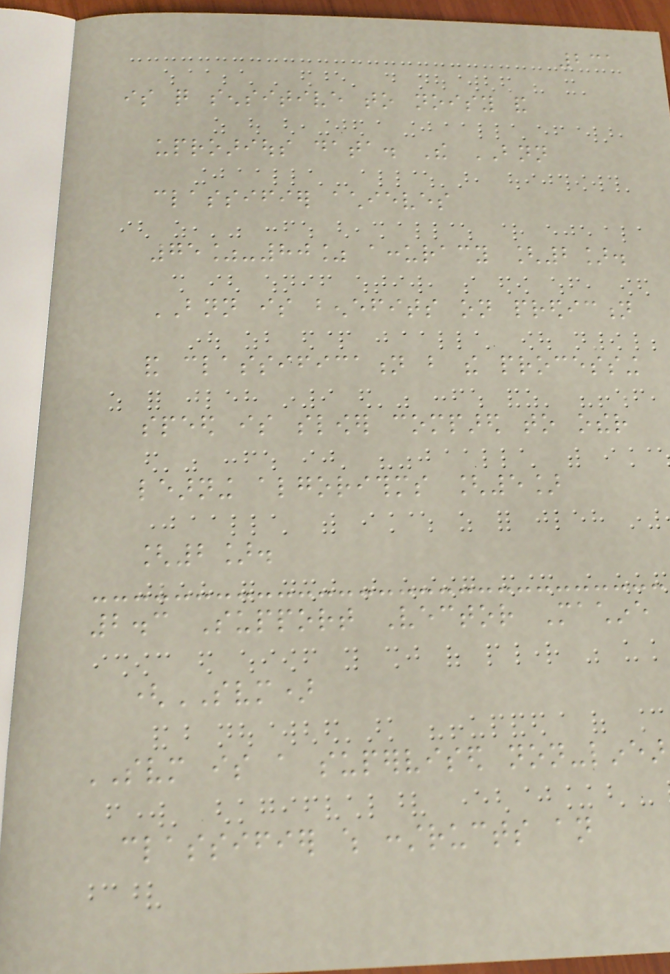231
is quite sensitive to noisy and
uproarious data. The BNN
classifier achieves
75%-80% accuracy [2].
BNN is benefits on prediction
and classification but the processing
speed is slower compared to other
learning algorithms [5]
[2].
2.3 Support Vector Machine
(SVM)
SVM is a supervised non-linear
classifier which constructs an
